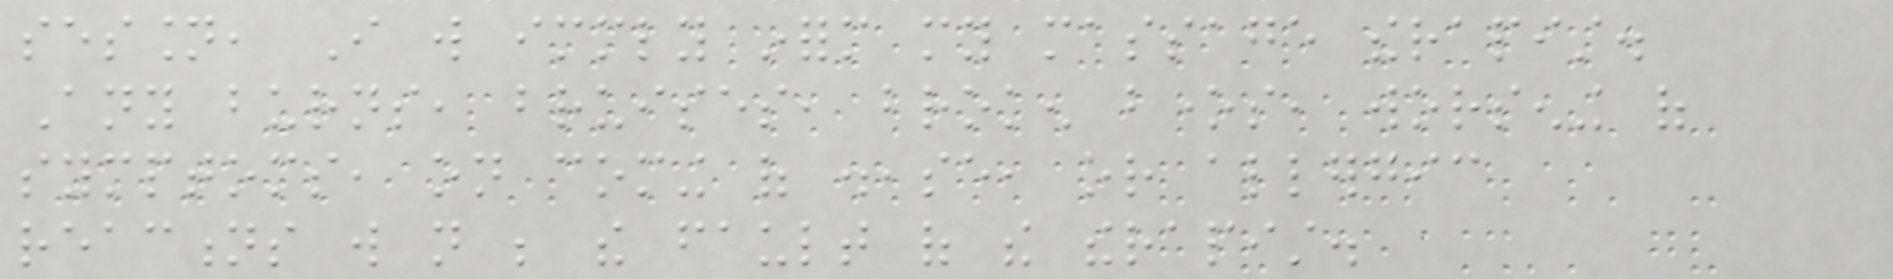session, I will immediately inform my massage therapist.
Any burns, bruises, broken bones, worsening of
symptoms, on coming of disease, or allergic
reactions will not be the fault of the therapist.
